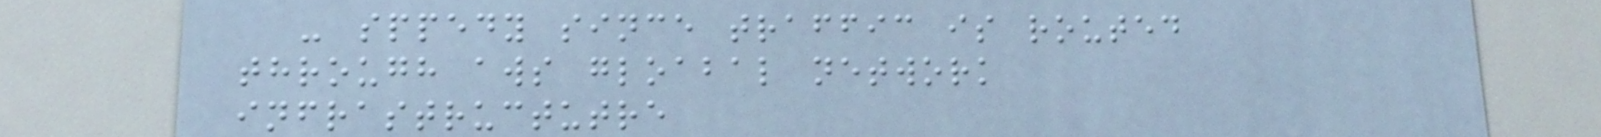- sppedy since traffic is routed
through aws gloabal network
infrastructutre
